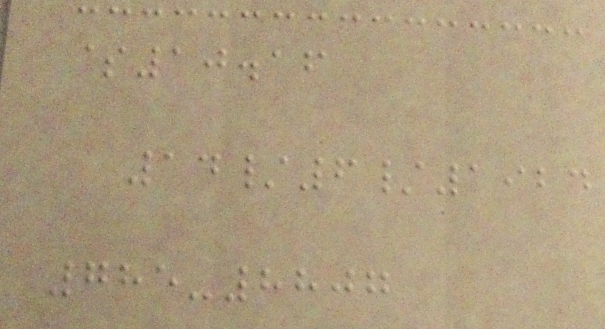$10.16
14/6/1924
785-8807
